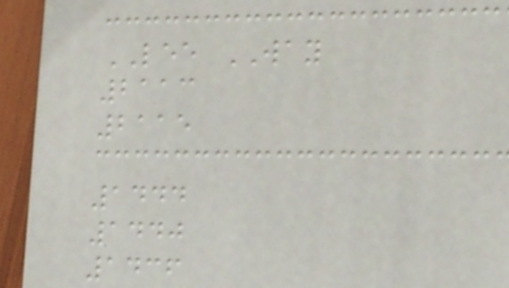LEE WAY
2113
2115
1444
1440
1436
